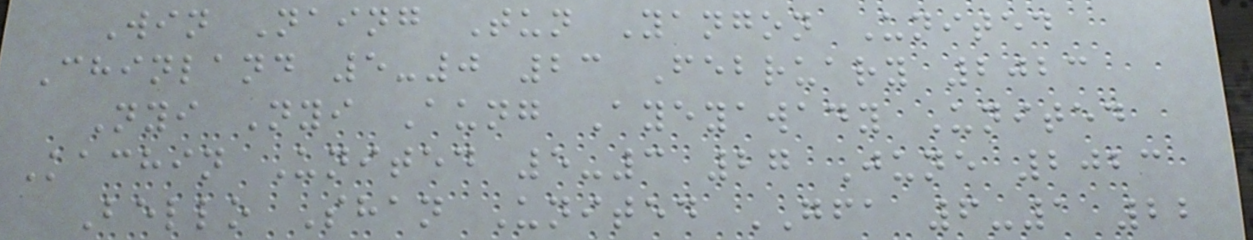Win Naing Tun Yangon United
Chinland 5-0 23 February 2023
Nyi Nyi Aung Ayeyawady United
Kachin United 5-3 27 June 2023
Bello Shan United GFA 6-1 22
